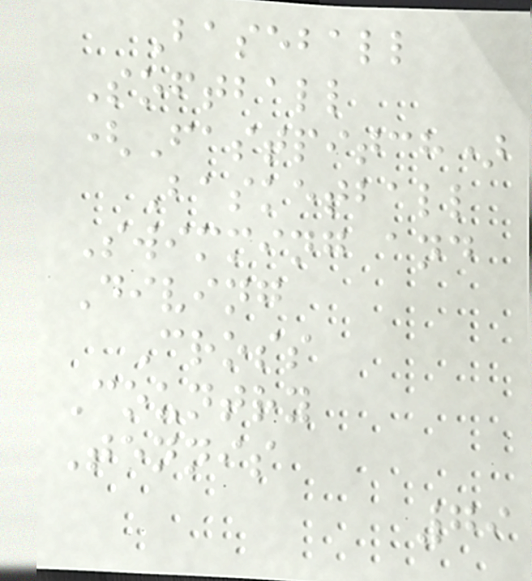Baseball
Softball
(Fastpitch)
Basketball
Swimming and
Diving
Cross
Country
Tennis
79
